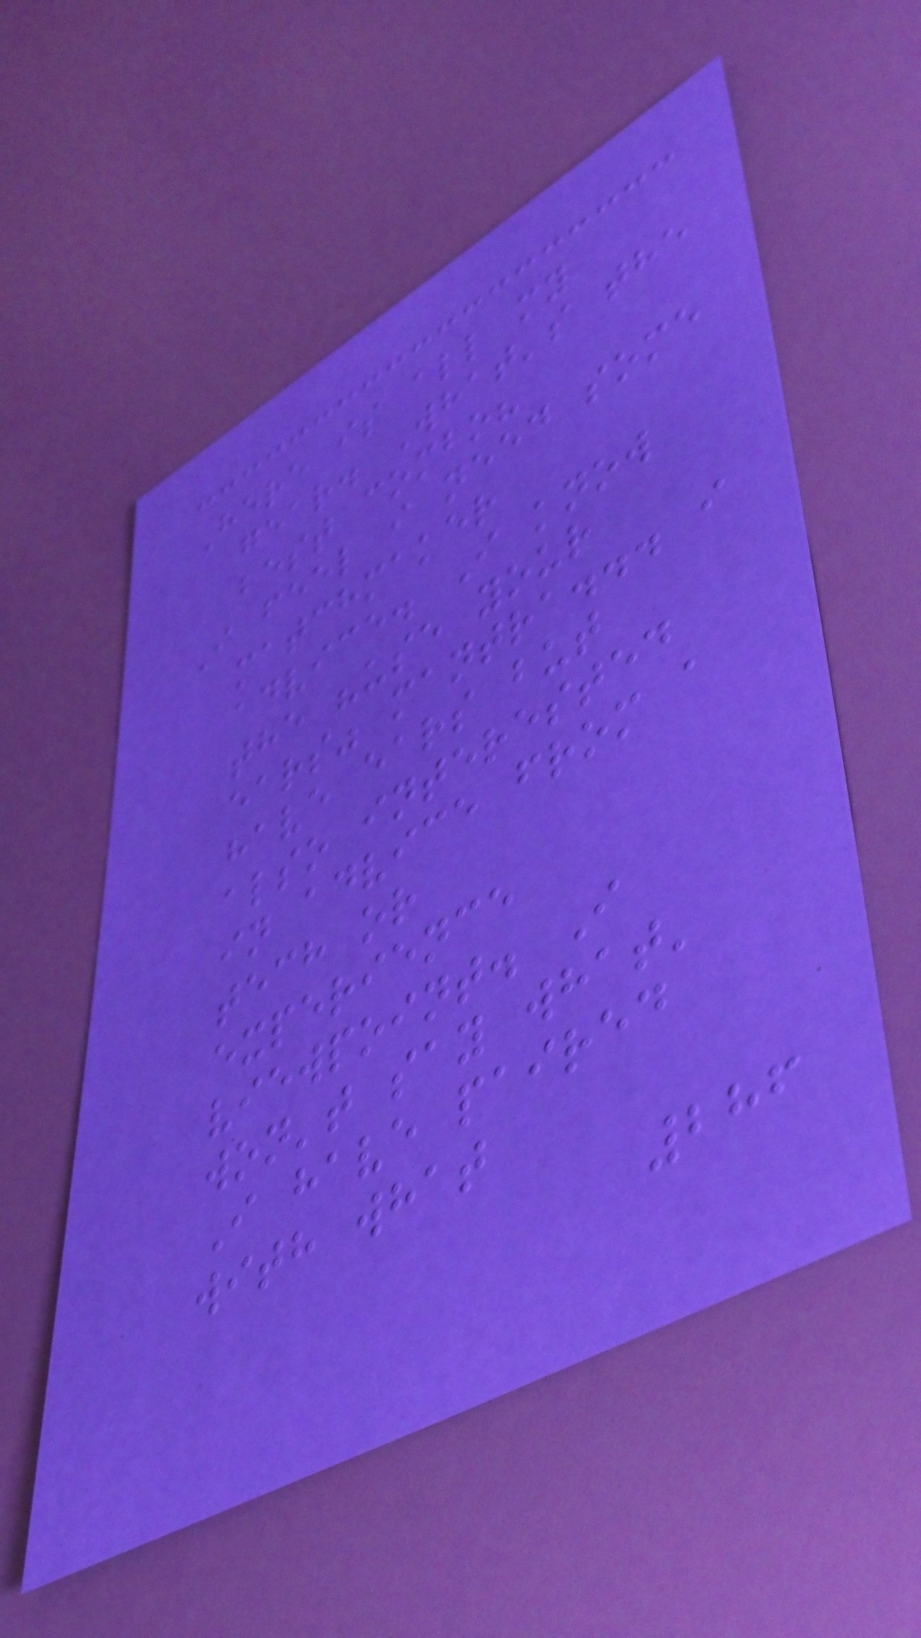Here is all my
gear. What's the
best combo?
I feel i need some
matchmaker
advice. I know
the "use your
ears" mantra... i
have ears but
also interested
in advice from a
tech or
experience
viewpoint. I
won't say what'
I have paired
with what
286
